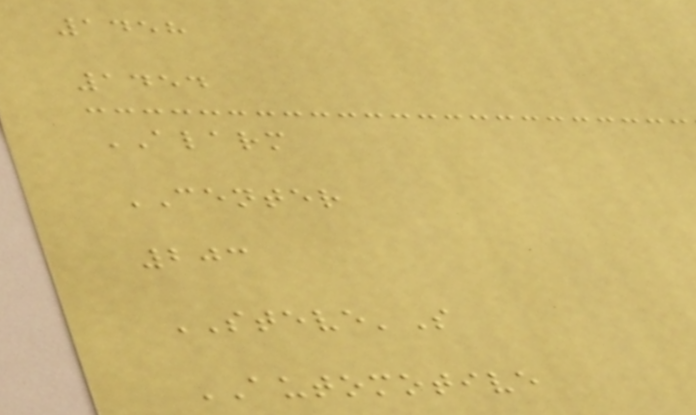1458
1454
ALARM
CENTER
203
STEVE'S
AUTOMOTIVE
